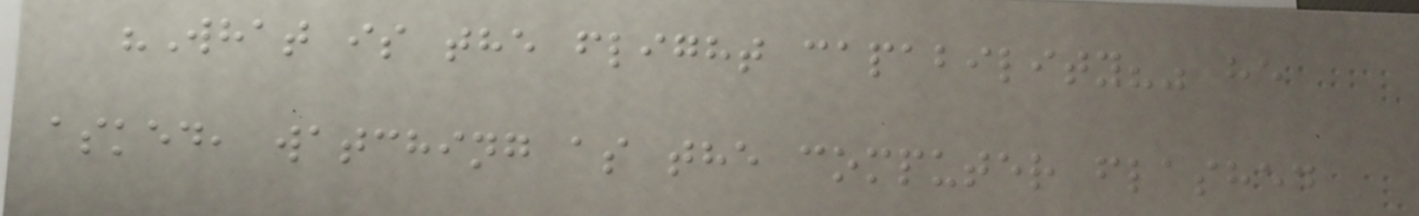"What is the flight capability?" he
asked, watching as the computer flashed
